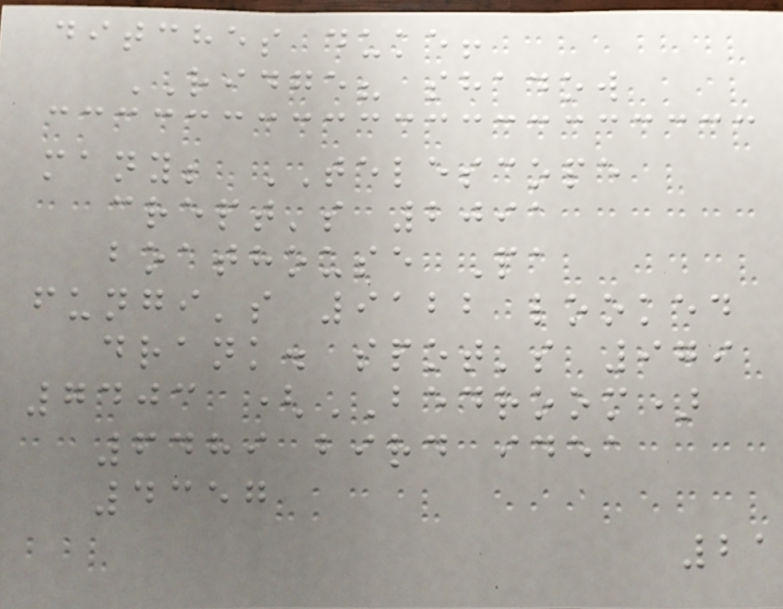ditches duke!
RIDGE? shadow
many; TELESCOPE
crept's 2091
boathouse Pa
fungi's 9122 looked
drank. spot's 979
7403 (BEDROOM)
6489 bird idea
4357
21
